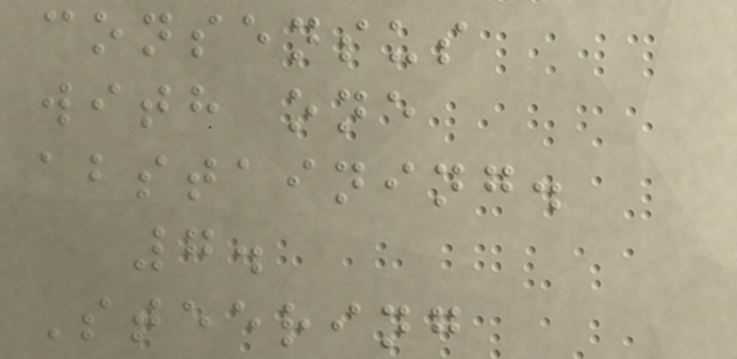consensus
with one
abstaining.
7.
Steering
